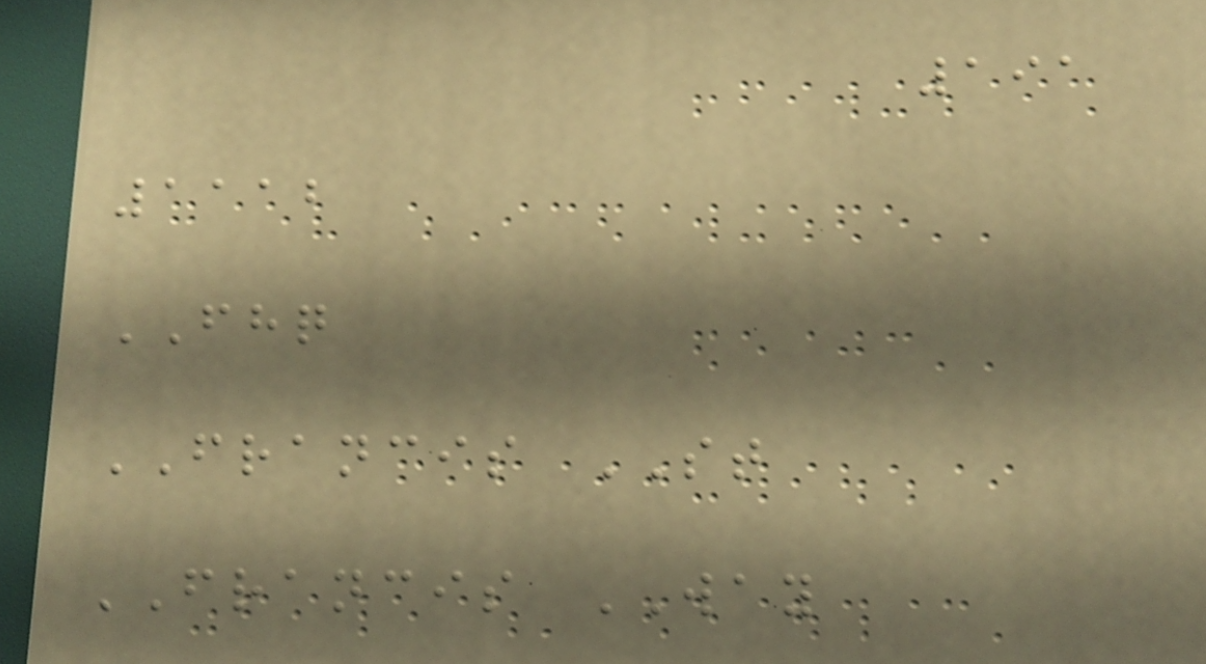191
1112
FHQ
FRANCIS ST
FRANCIS WAY
